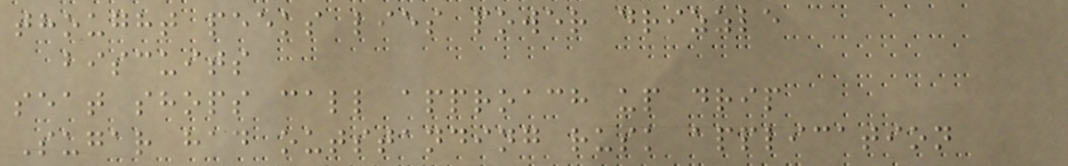thought peeks lies power drizzle
biscuits
seat shops call approach up drip
Sugar had outstanding rusk application
